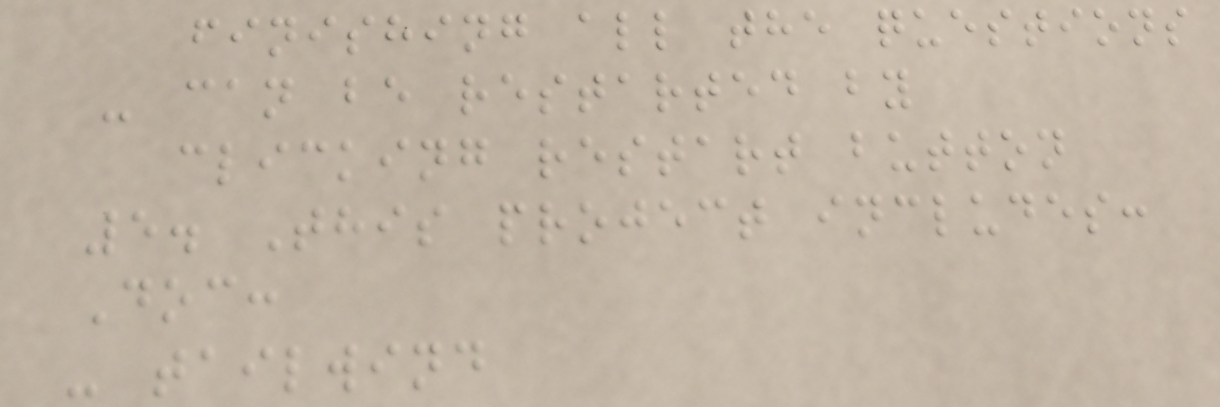finishing all the questions
- can be restarted by
clicking restart button
5. This project includes:
Doc:
- tailwind
